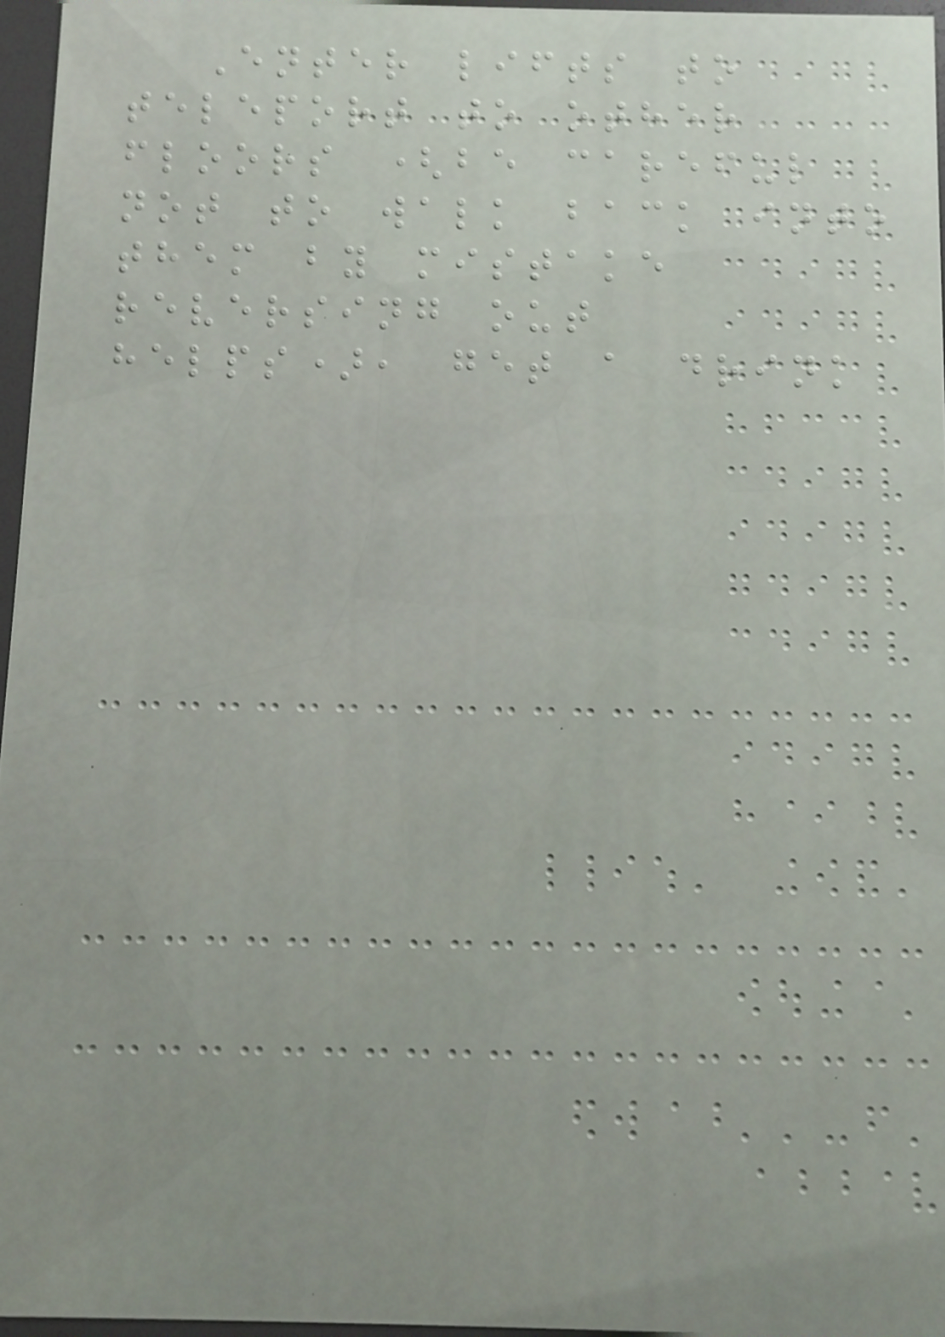Enter lifts to
teleport to other
floors (be careful
not to walk back into
them by mistake
reversing out
helps), get a drink
